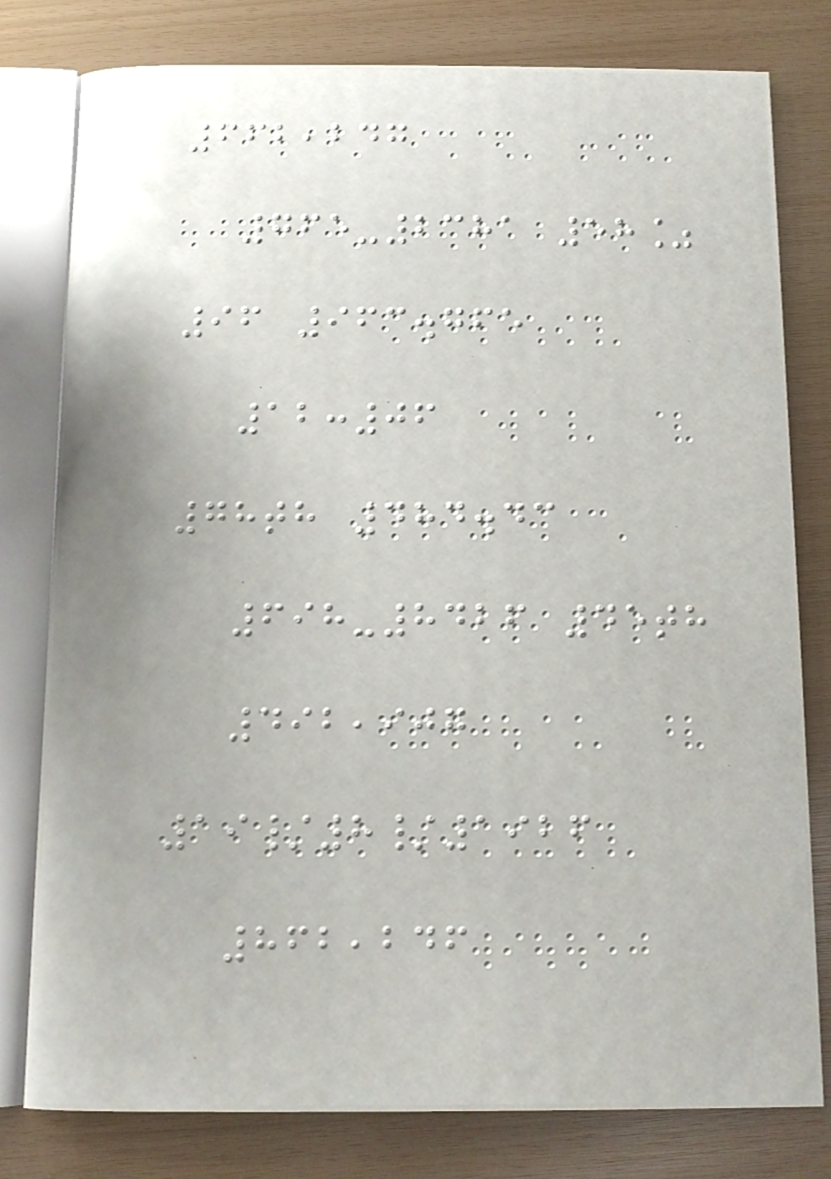662,247
765-2381 58%
96 963.765
12:06
78th 484.43
698-8426 45th
492,907
19/8/1926
862,246
